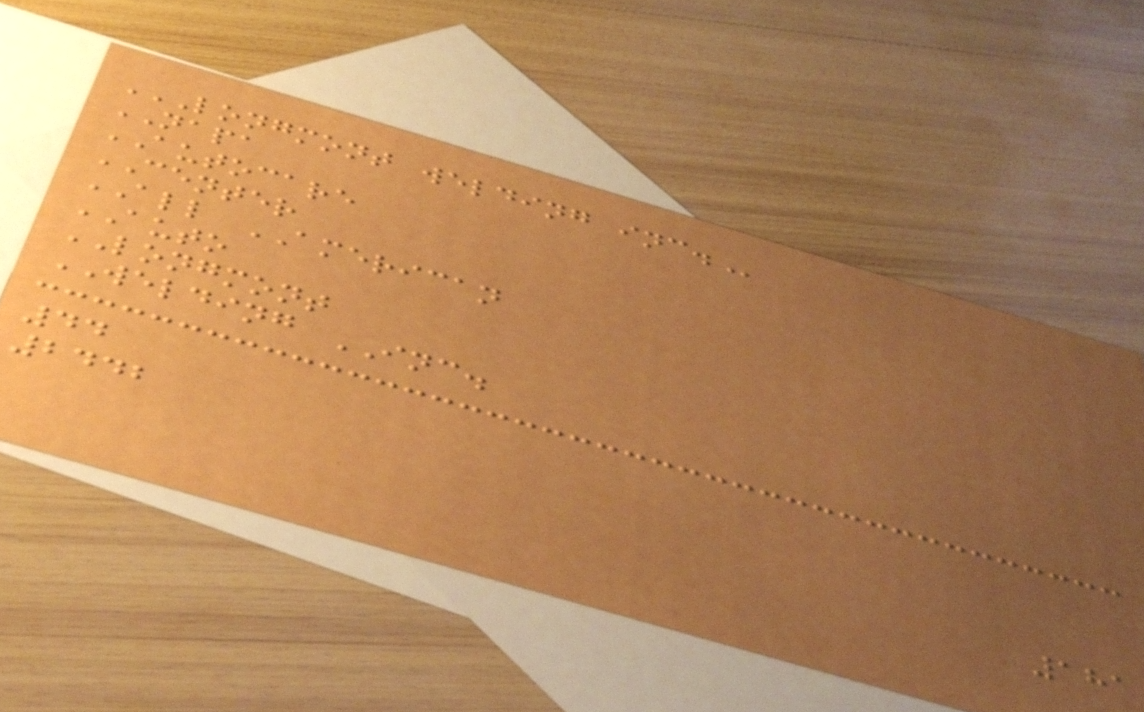LONGMONT WELDING INC.
NAPA
AUTOCARE
CENTER
ALL AMERICAN
AUTO
LONGMONT
WELDING INC.
44
2442
181
